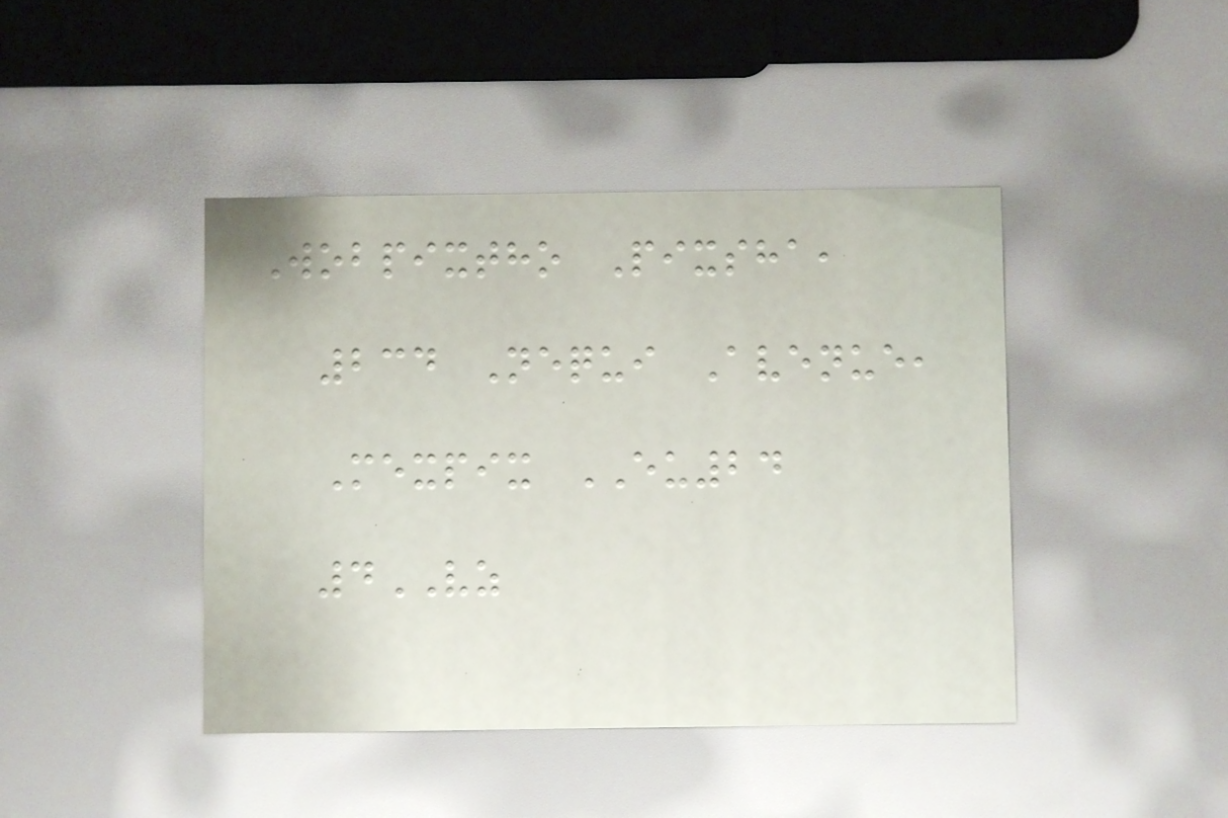Wobpixtho Pixsha,
234 Nequi Avenue,
Mexpix EU24
4VZ
